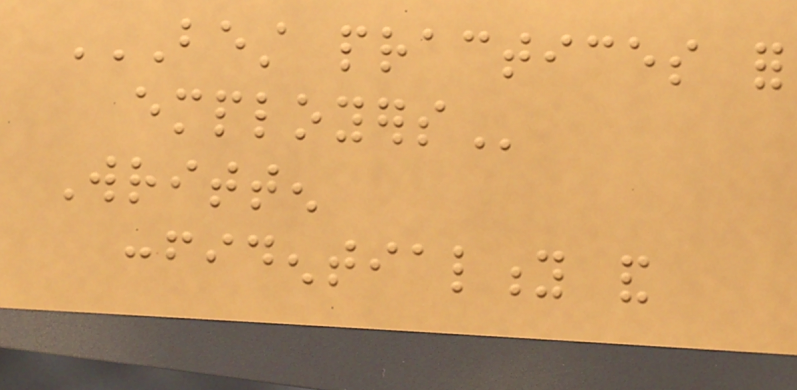BEST PRACTICES FOR
EMPLOYERS
Written
confidentiality and
